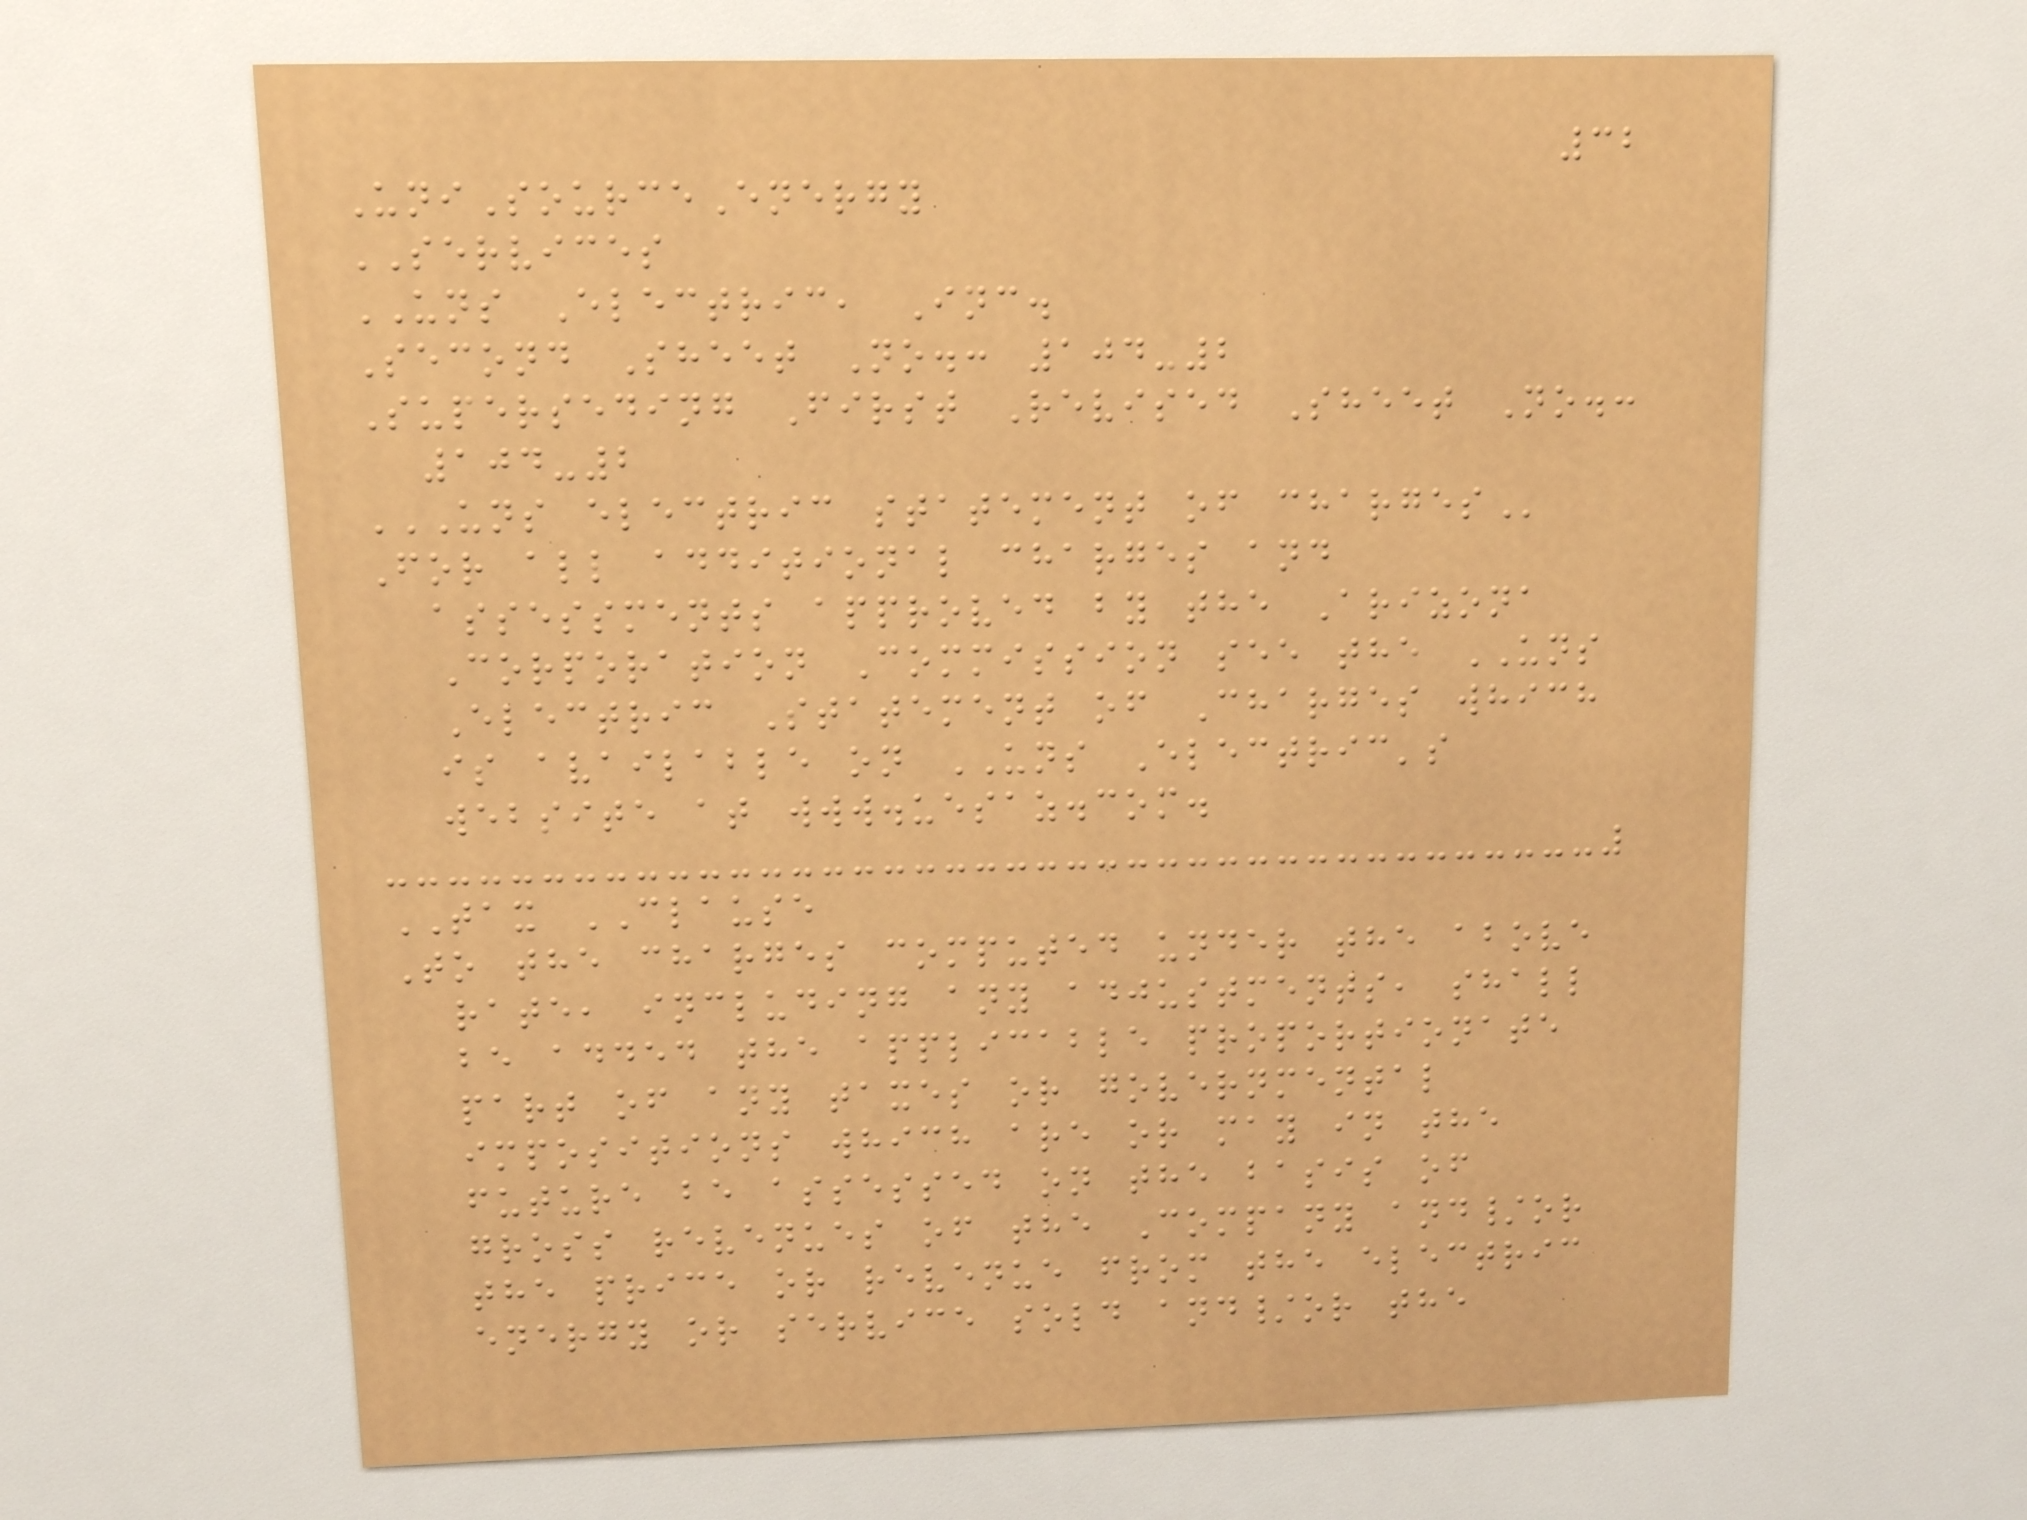32
UniSourceEnergy
SERVICES
UNS Electric, Inc.
Second Sheet No.: 104-2
Superseding First Revised Sheet No.:
104-2
UNS ELECTRIC STATEMENT OF CHARGES
For all additional charges and
assessments approved by the Arizona
Corporation Commission see the UNS
Electric Statement of Charges which
is available on UNS Electric's
website at www.uesaz.com.
TAX CLAUSE
To the charges computed under the above
rate, including any adjustments, shall
be added the applicable proportionate
part of any taxes or governmental
impositions which are or may in the
future be assessed on the basis of
gross revenues of the Company and/or
the price or revenue from the electric
energy or service sold and/or the
